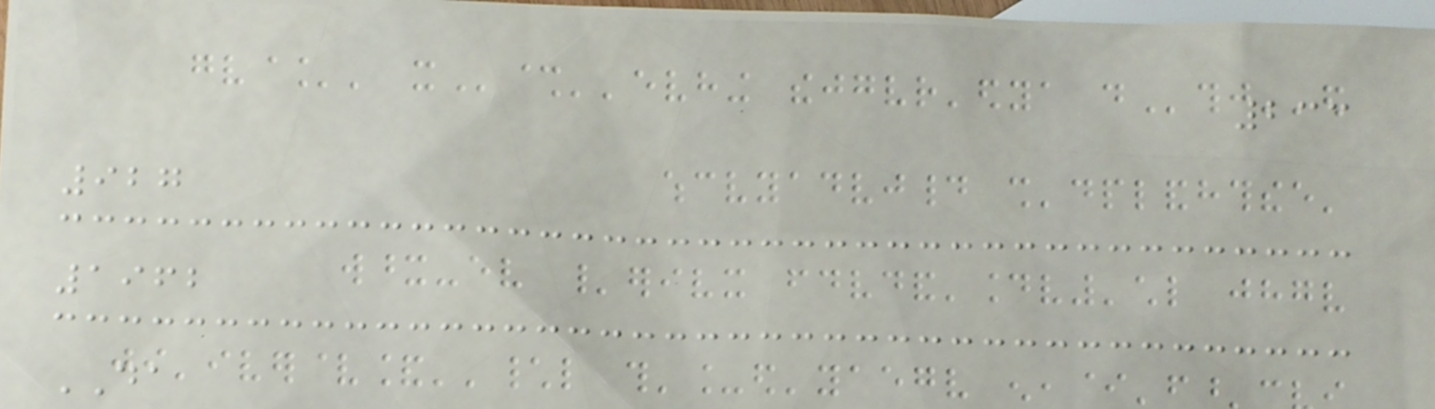233
927
1962
DA
